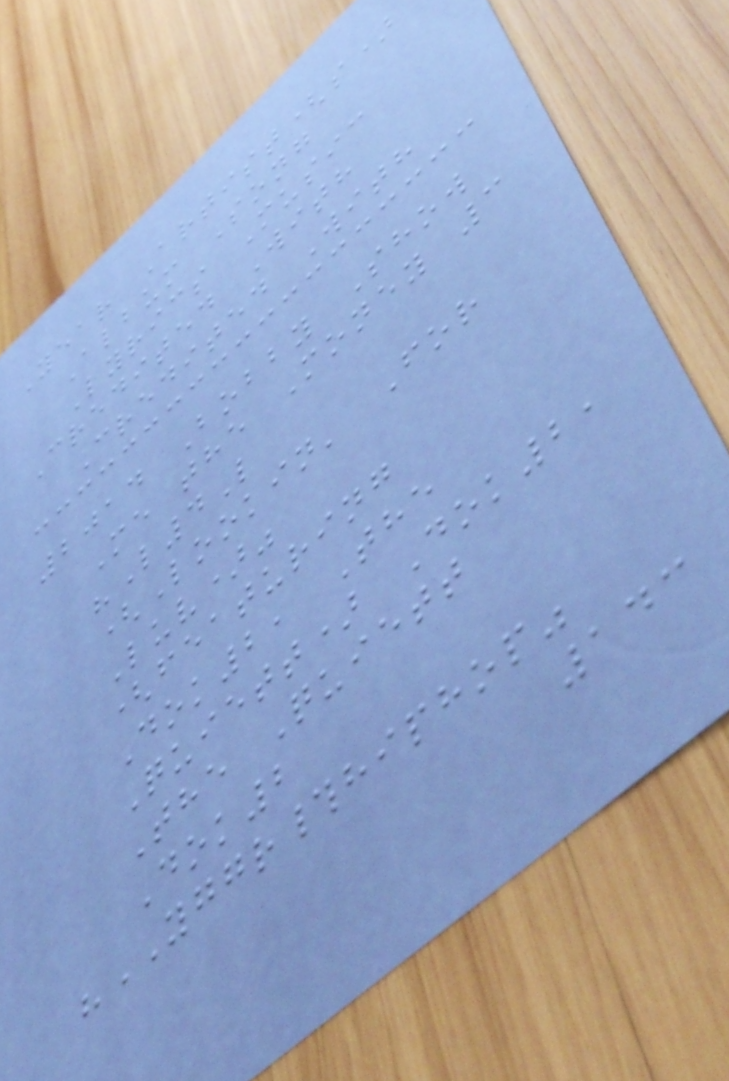Year Artist(s)
Album Song
Lyrics Music
Credited With
Credited With
2014 Bobby Show
Me the Money 3
"L4L
(Lookin' For
Luv)"
(featuring
Dok2, The
Quiett) Dok2,
The Quiett
Dok2
"YGGR#hiphop"
143
